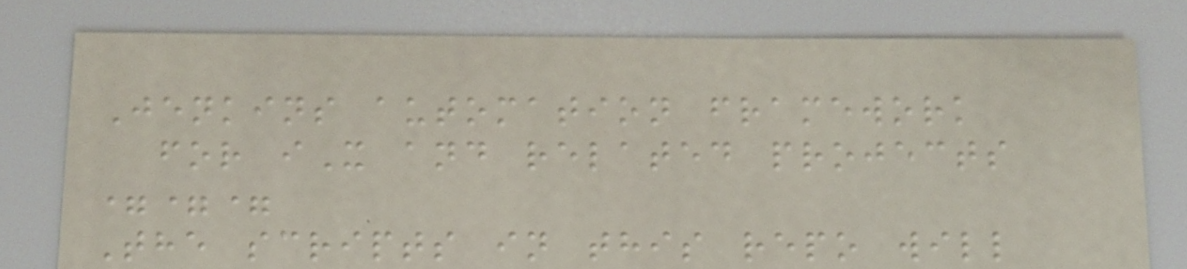Jenkins automation framework
for iX and related projects
===
The scripts in this repo will
